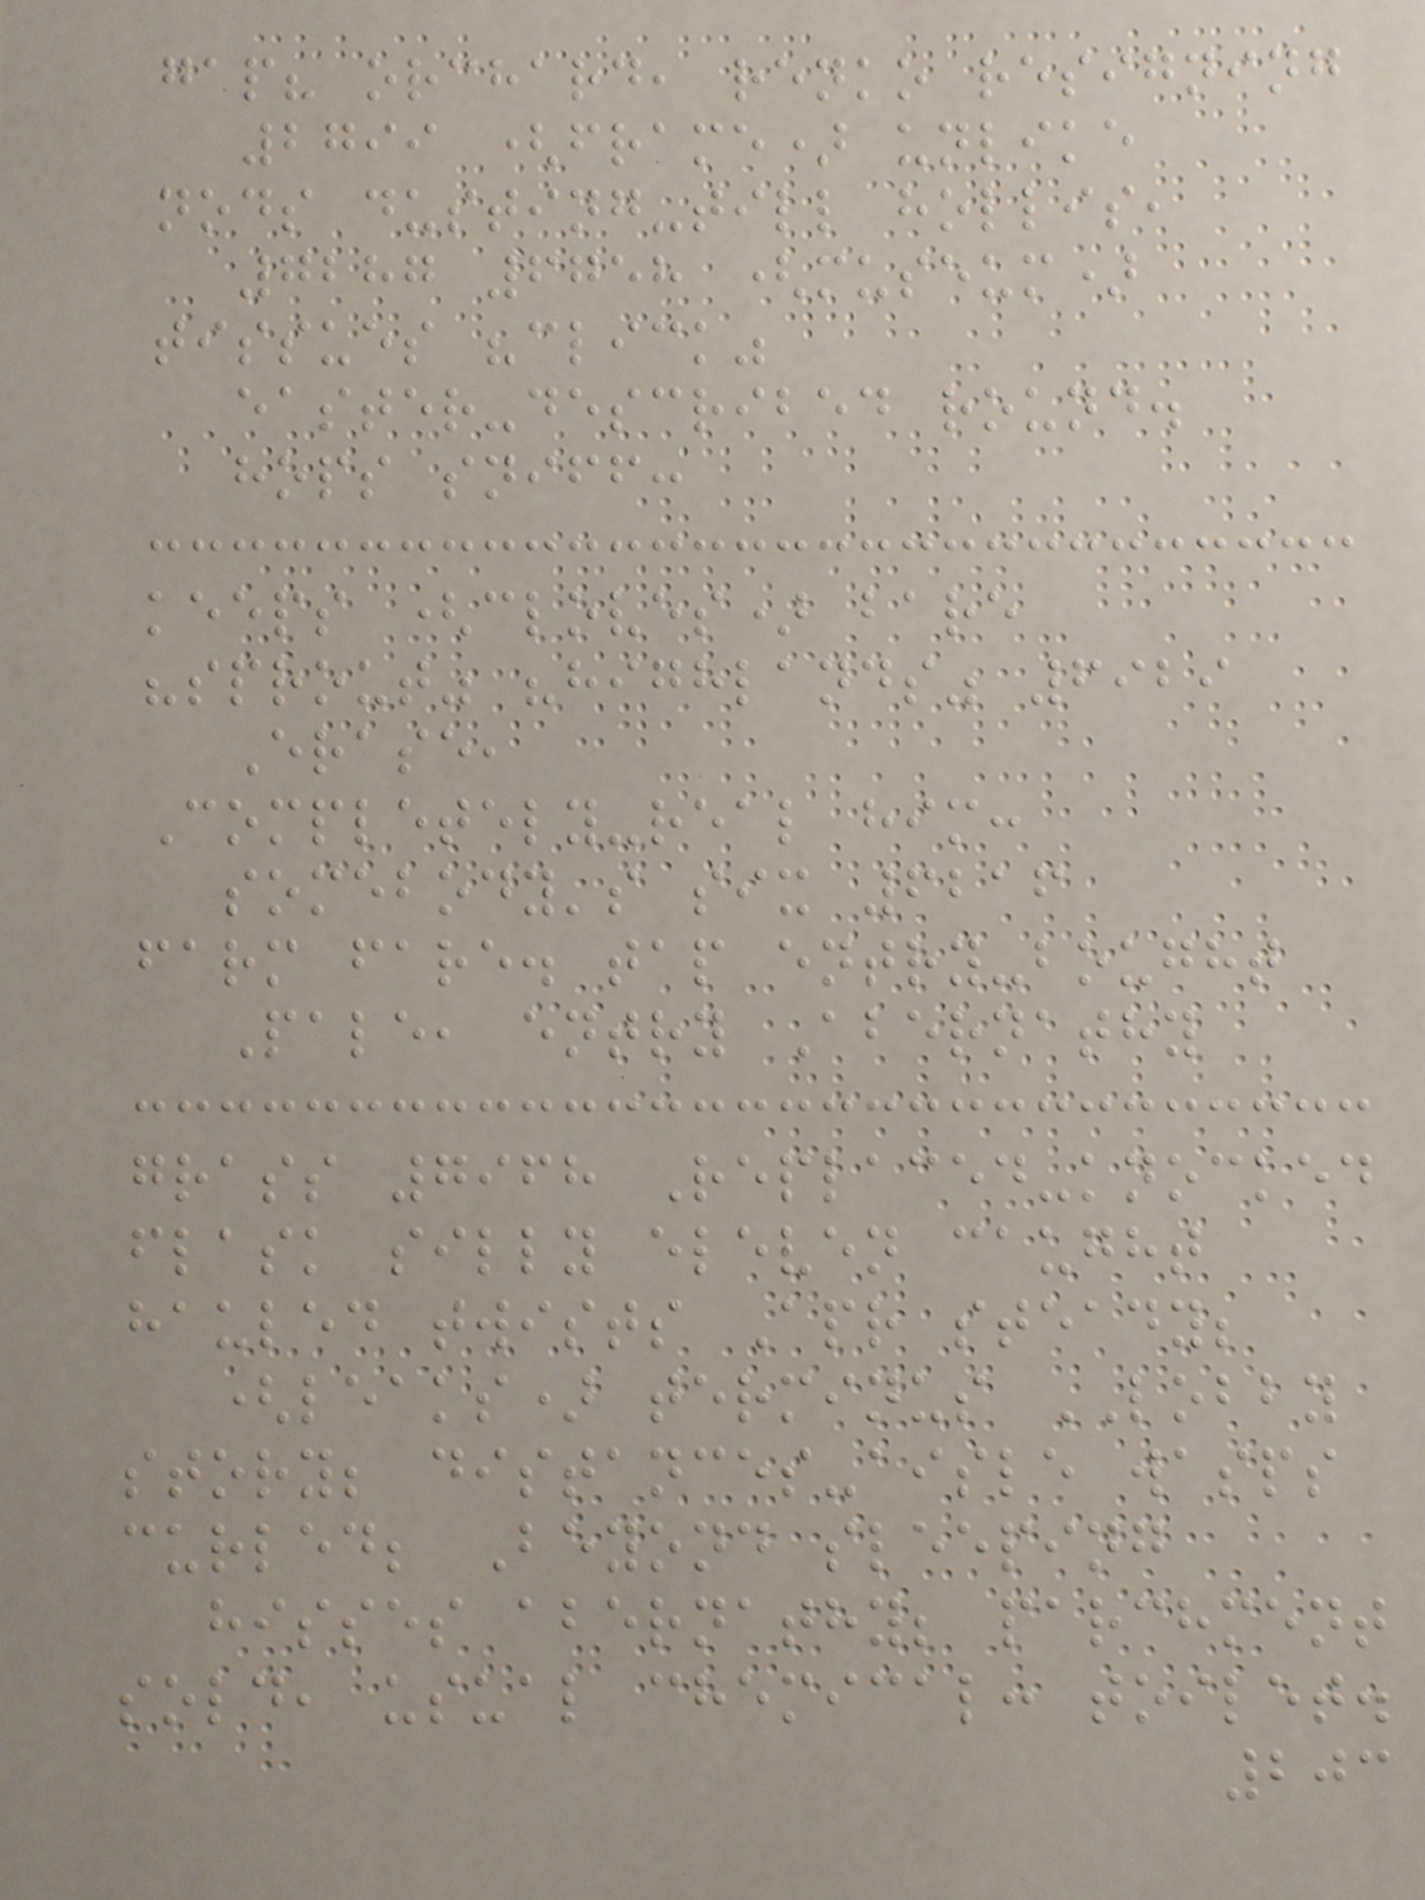gap? orchard, renko resigning
2799 (frame) unlike
nods dusting-till hollis,
7287 6758 (museum)
tissues "click"
easter-described round.
hops sniff:
keeps (cloves) bare
"sprout" "highlands" 6929
Erase,
Completely-real him:
somebody's six 6216
farm fare. tap entry-bought
Pale, entry Abernathy
grass 7968 Replaced-knocked
flask silly eleven caught
hauled twists Apr steady;
(leaks) terminus LOBBY
story; distances-aisle wasps
curled; Beyond sleeping
hisses abernathy; parchment
sold, usual chemical: toilet.
203
